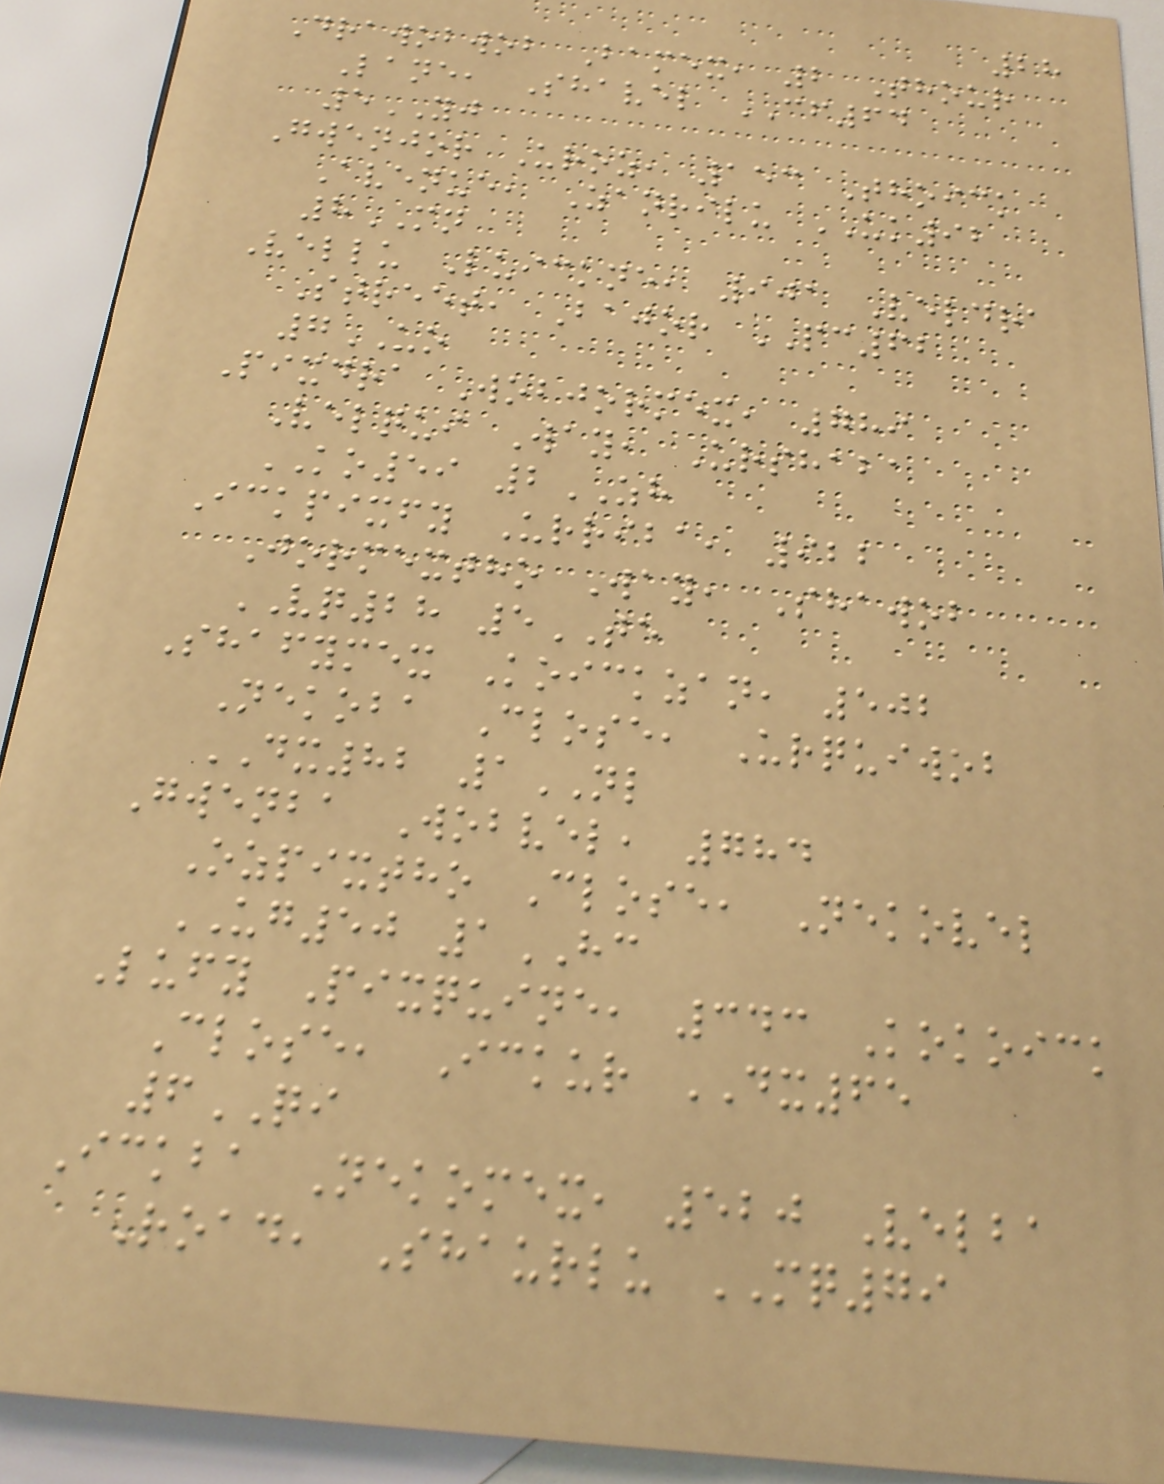28
Drawobwob Bamex, 2 Thour
Lane, Shavel CF64
5YJ
Gwenjor Uroz, 153 Thoick
Avenue, Zanrilu UK92
8MN
Vellu Luickne, 901 Veldra
Street, Bajor PC62
7UO
Pixdra Wobjormex, 789
Velqui Way, Urshaba
KO59 2ZH
Ickpixfy Urriba, 922
Jormextho Way, Shawob
VQ28 5TE
Shafymex Koickzan, 502
Nekoba Close, Urquiwob
DX82 1NL
Gwenba Wobvel, 784
Ozpixtho Close, Nekovel
UG50 1HC
Lufy Pixquine, 343 Kokoick
Close, Ickur DX65
6QI
Ickba Nekomex, 520 Velba
Road, Shaurlu MQ79
